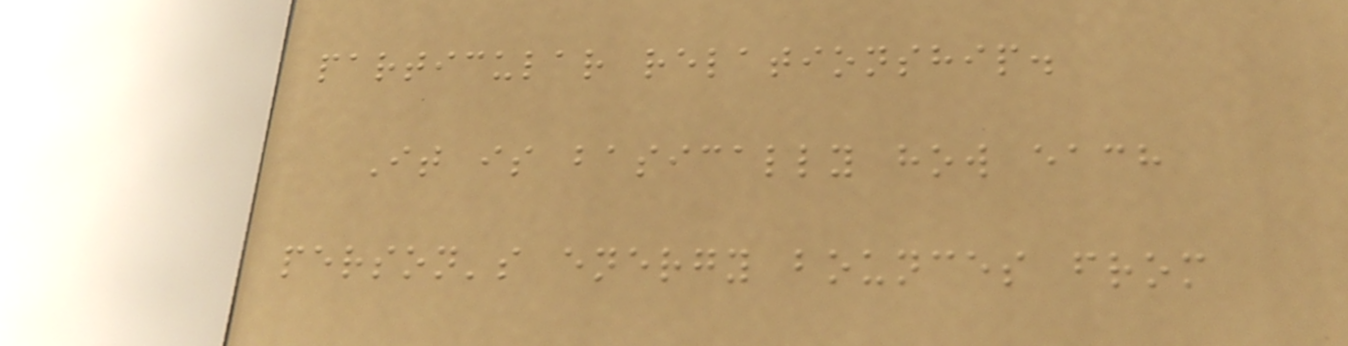particular relationship.
It is basically how each
person's energy bounces from
